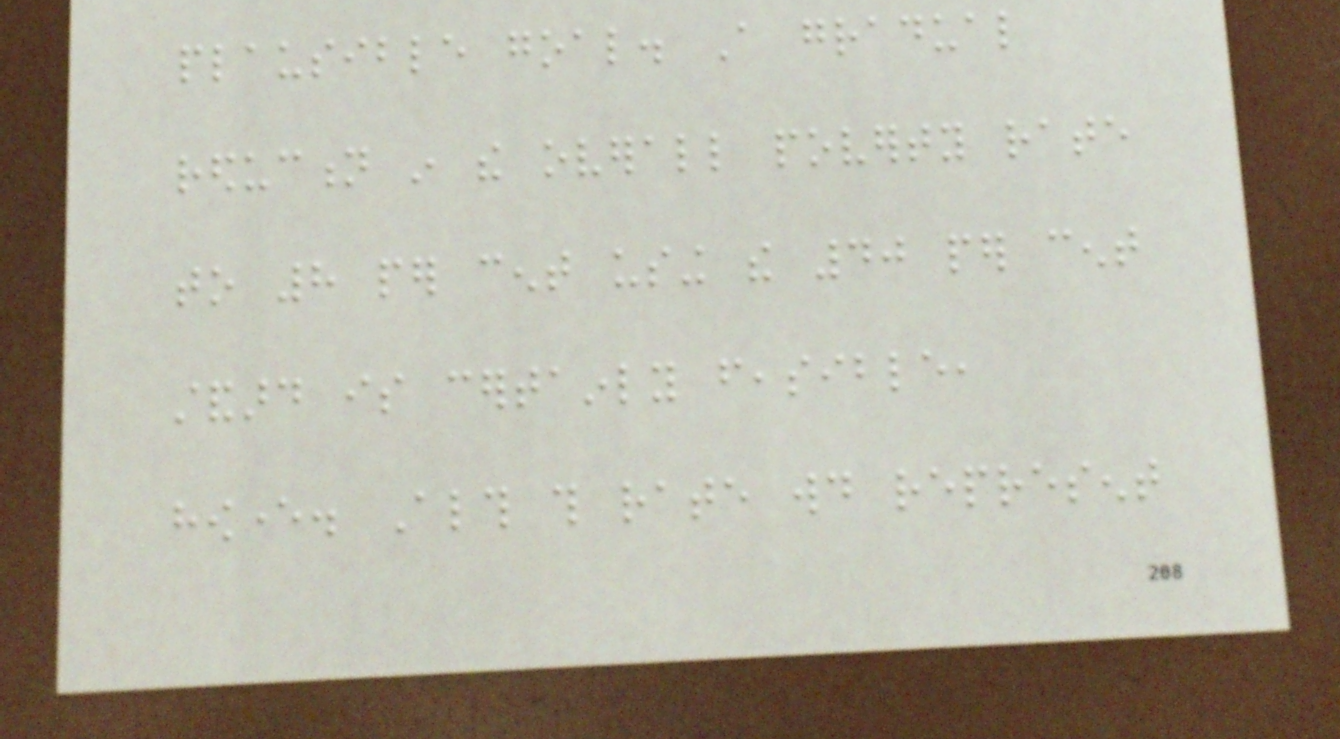plausible goal. A gradual
reduction in the overall poverty rate
to 8 per cent using the 40 per cent
standard is certainly feasible,
however. Although this rate would represent
